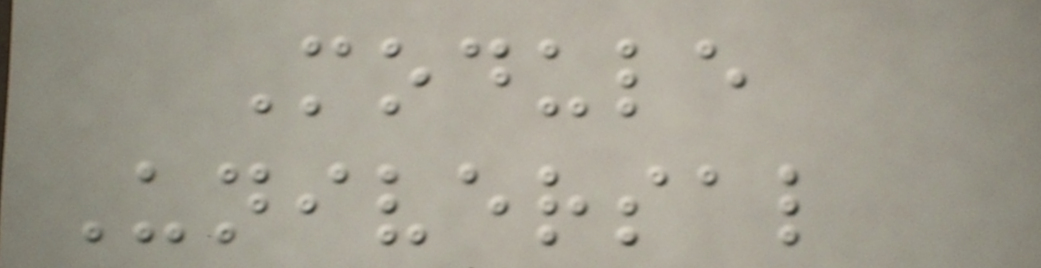Module
Universal
